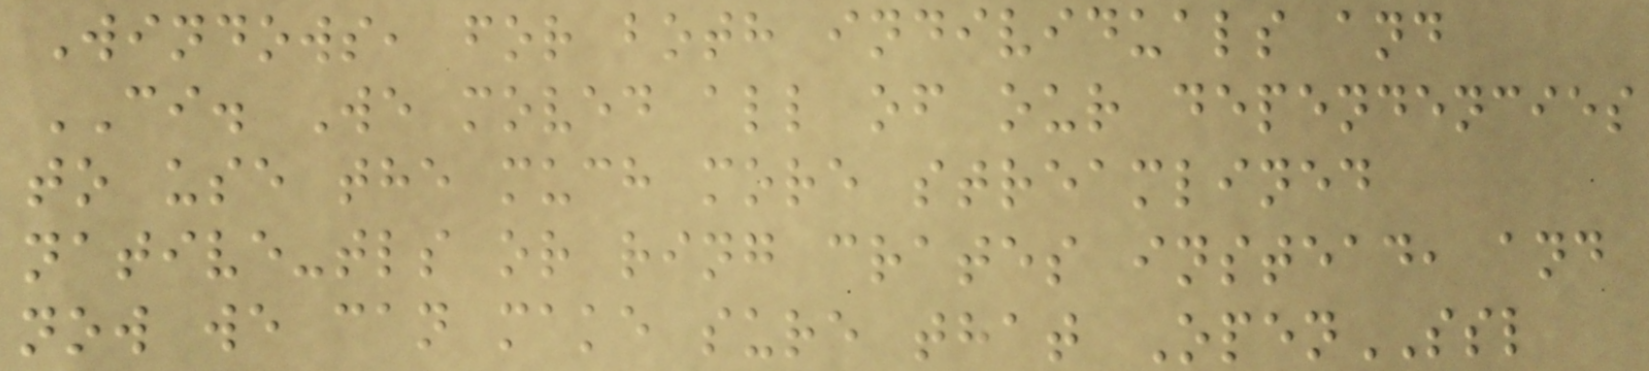Windows, for both individuals and
CI. We moved all of our dependencies
to use the much more streamlined
native-tls or ring crates instead, and
now we can make sure that OpenSSL
